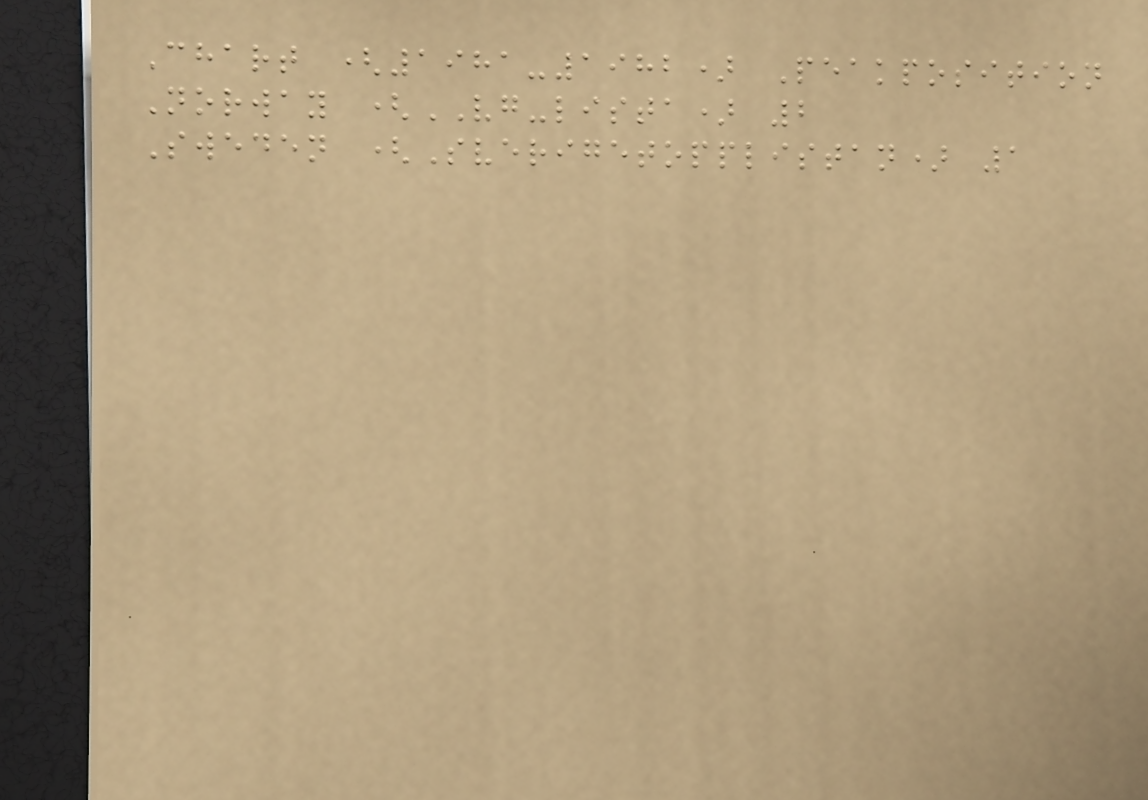Chart (1981-1982) Peakposition
Norway (VG-lista) 2
Sweden (Sverigetopplistan) 1
